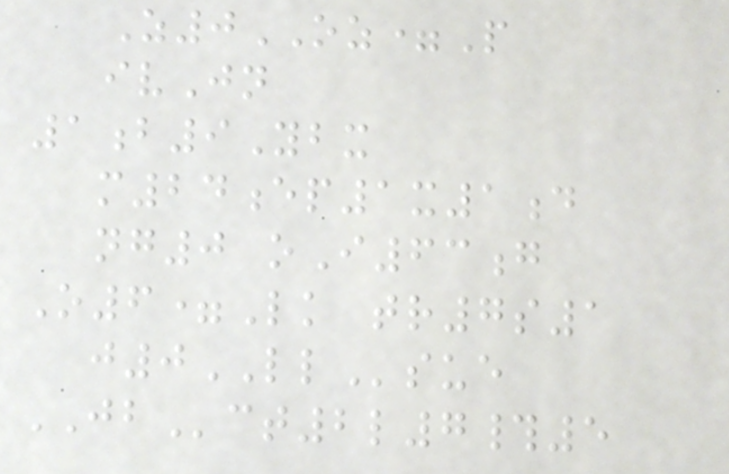Z0OZ=P
ivJn
1b9Ybx
m24ep1x1d
ng0 oI63g
O6=Lk tr7s1
j0LLsue
JBct2l7#5
